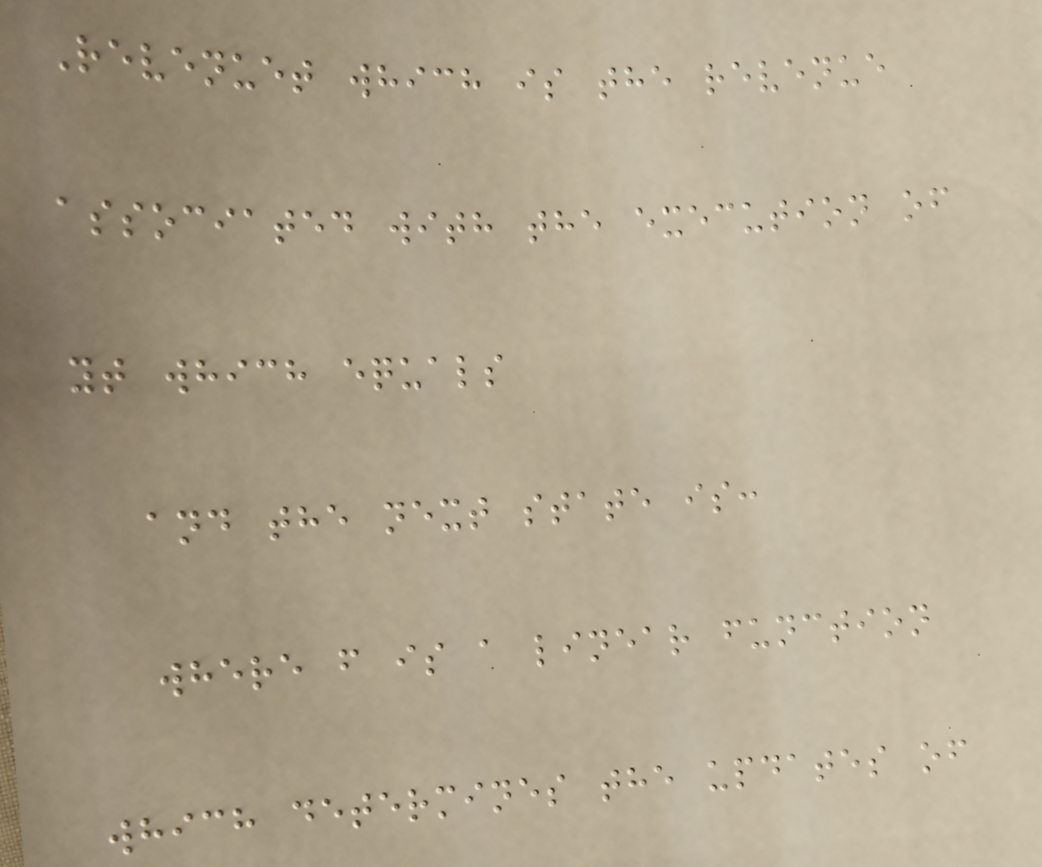Revenuet which is the revenue
associated with the execution of
yt which equals
and the next state is:
where f is a linear function
which determines the updates of
